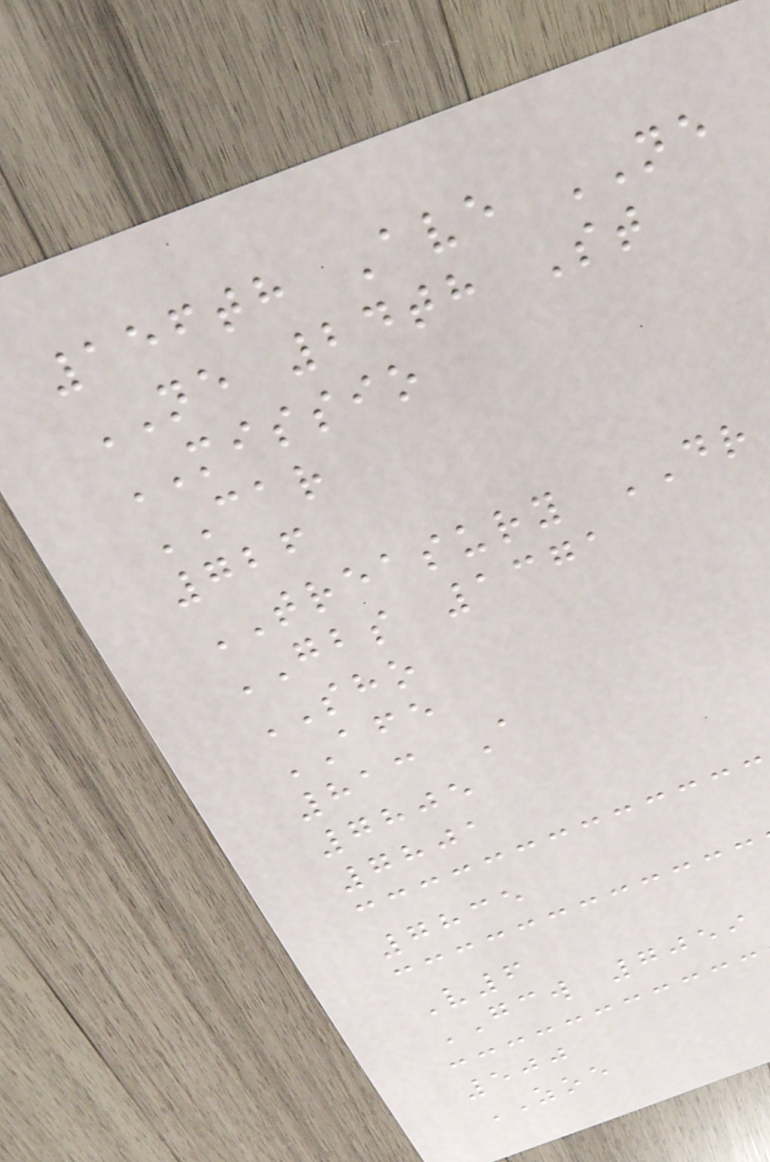156th Ave NE
NE 24th St
MISSIO
CAR
726
TREASURY DR
GBS 1371
SHO
AFE
813 A
7805
7801
7835
V6
GCW 7059
500
ZOE
